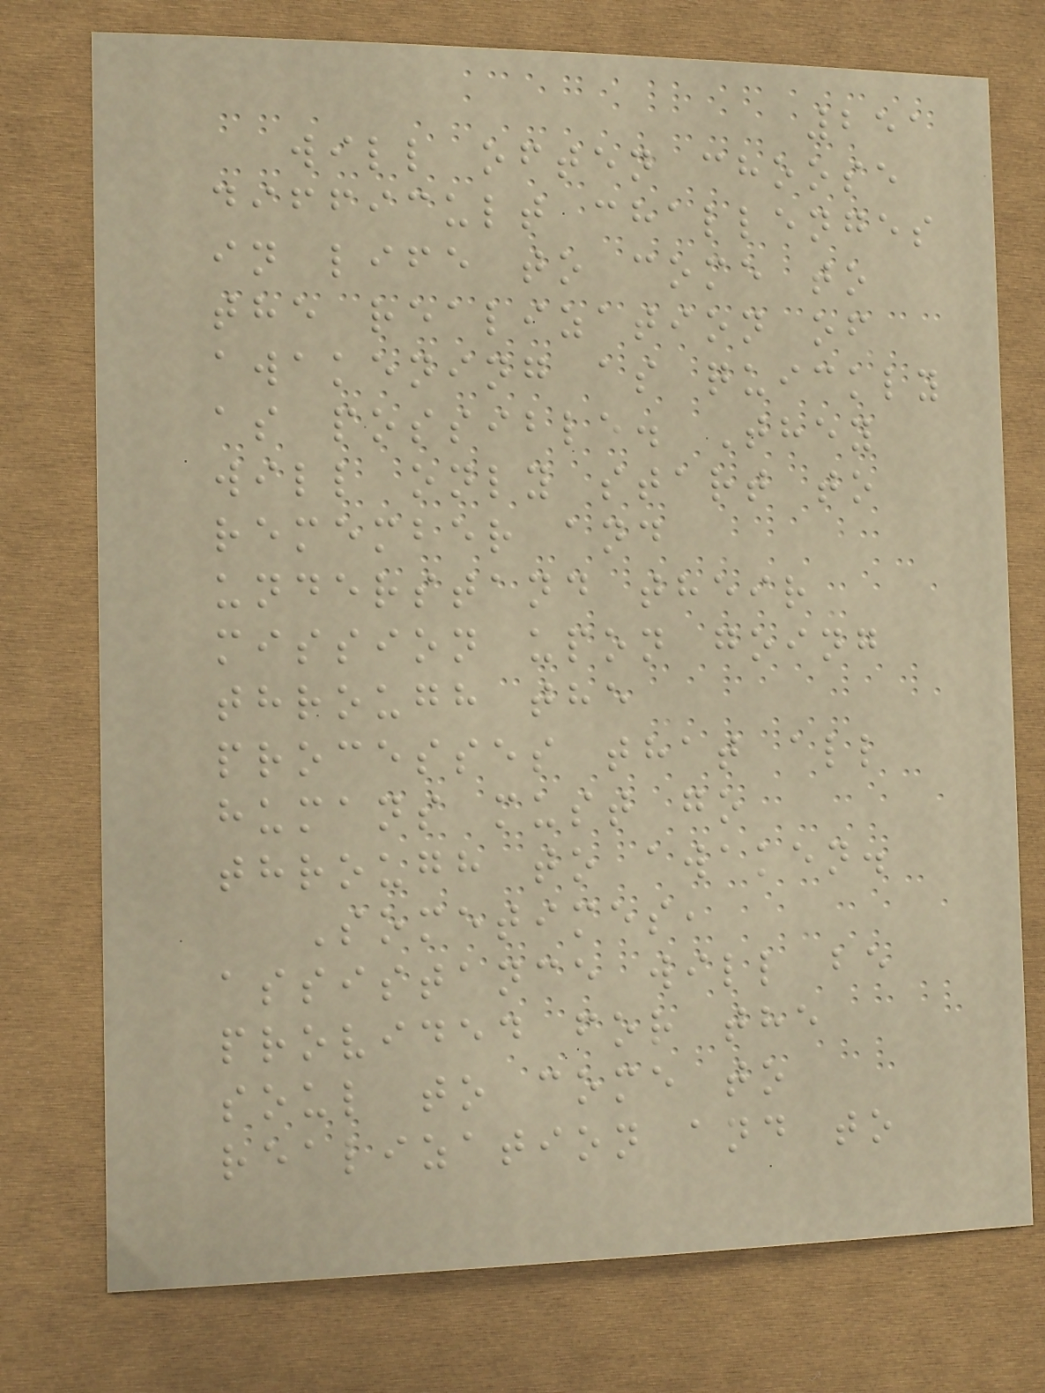251
will often choose
difficult challenges
in life to come to
the realization of
awakening as quickly
as possible. They
will only start to
remember and
understand their
mission upon going
through the
processes that all
humans must go
through to awaken.
Sometimes,
assistance will be
provided for the
soul to come to
realization and to
